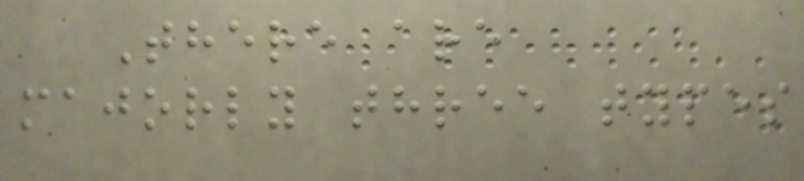There are
majorly three types
